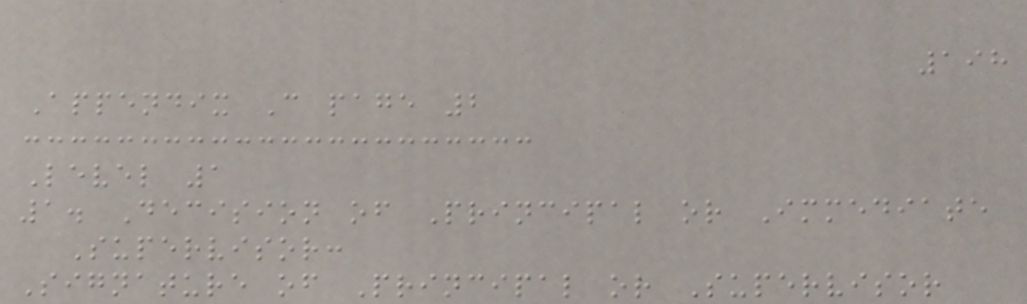198
Appendix C page 2
Level 1
1. Decision of Principal or Immediate
Supervisor:
Signature of Principal or Supervisor
